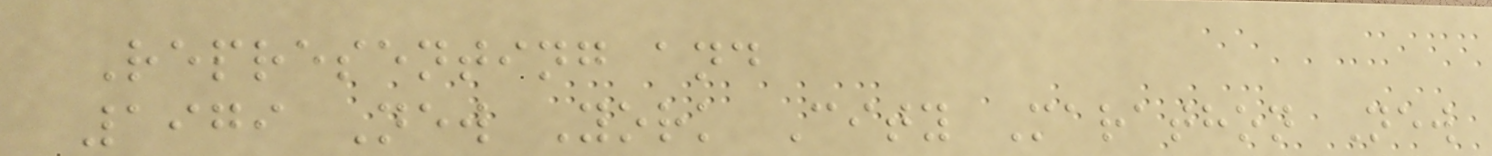Representing and
1979 New York City Marathon New
